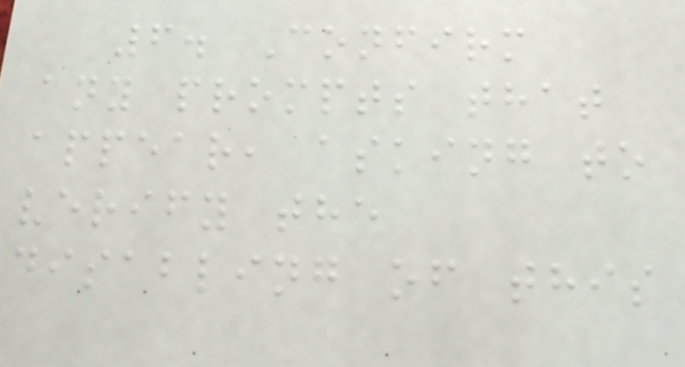6. Confirm
any prompts that
appear, asking to
verify the
disabling of this
